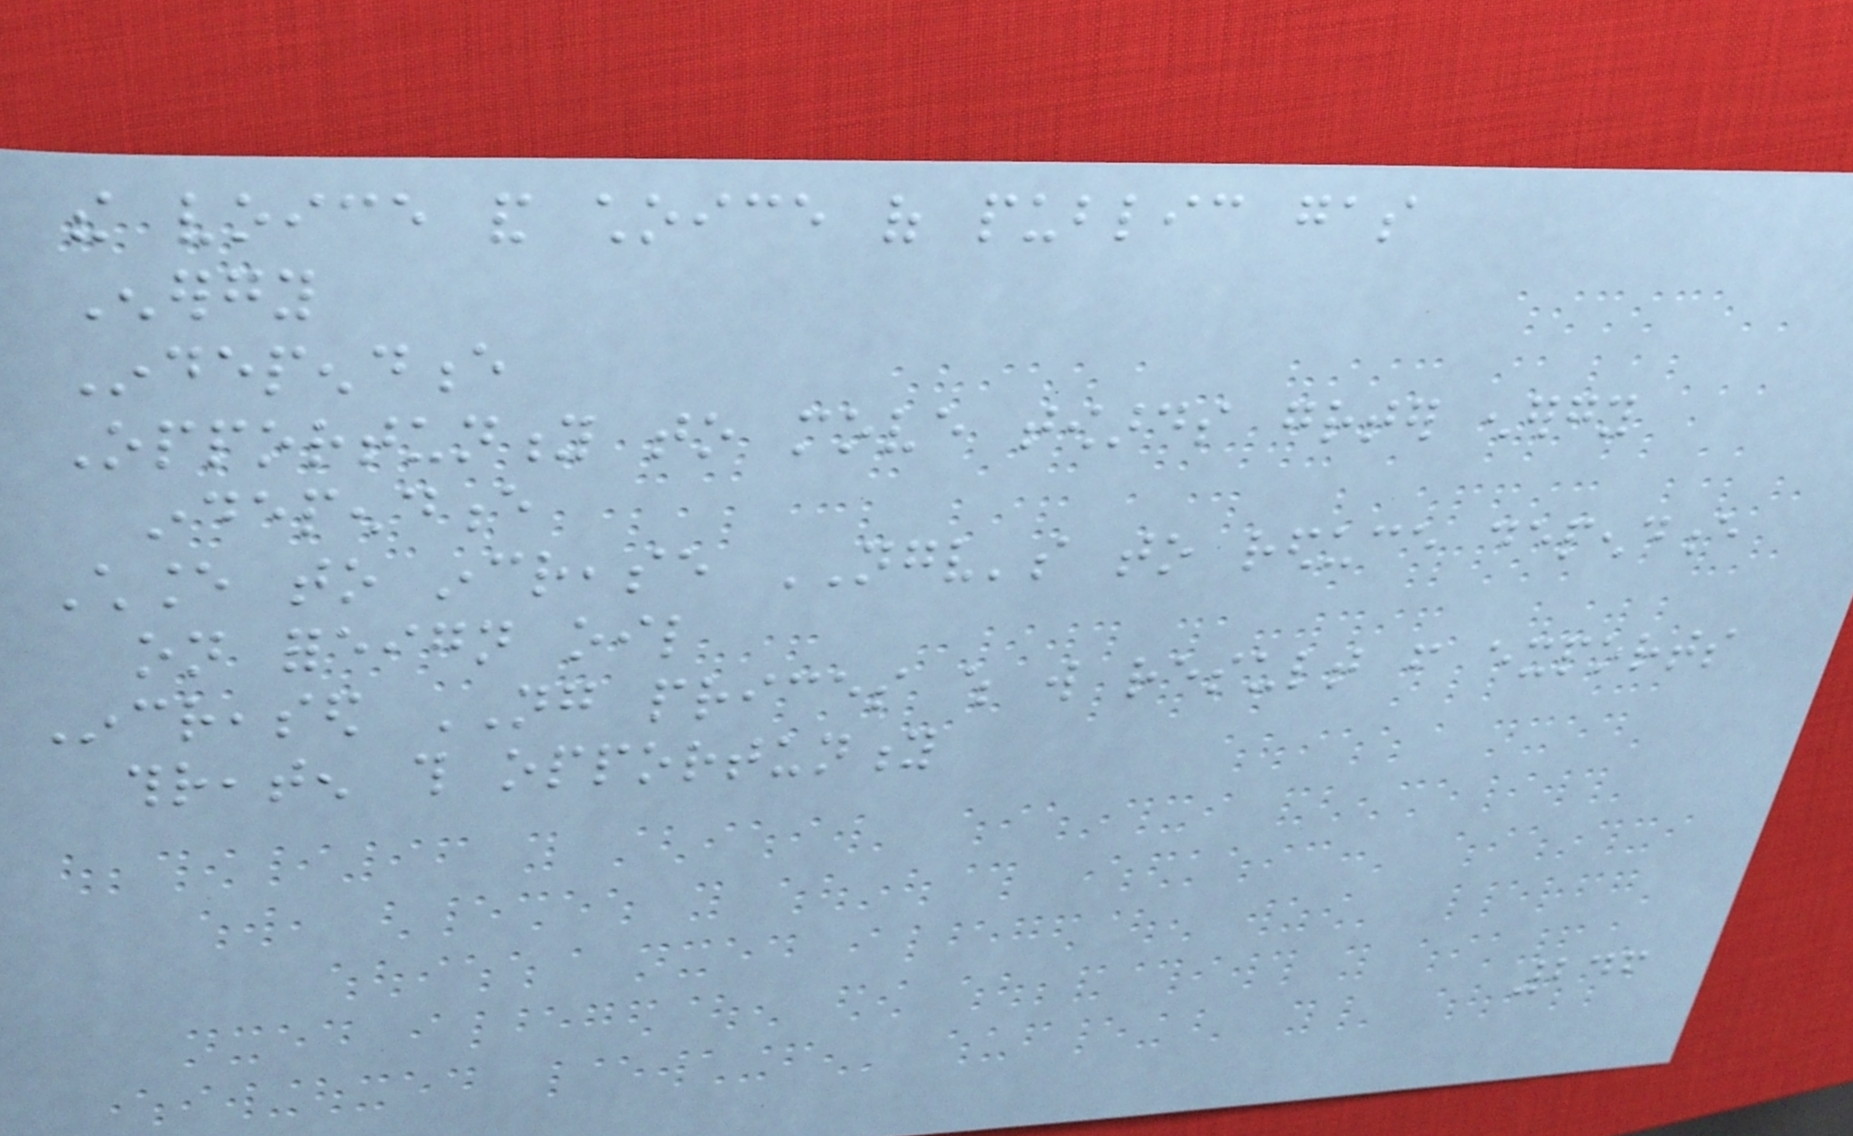the voice and choice of public gas
Energy
Independence
Opportunity to move towards greater energy
independence
Chance to increase NGV's to reduce dependence
on foreign oil
Increased NG prices which will result from exports
threaten this opportunity
246
